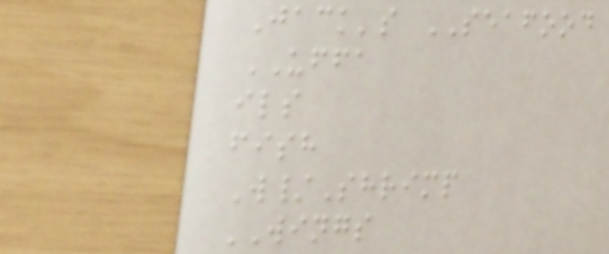Jack's SEAFOOD
UFFA
ils
fish
W/Shrimp
WINGS
